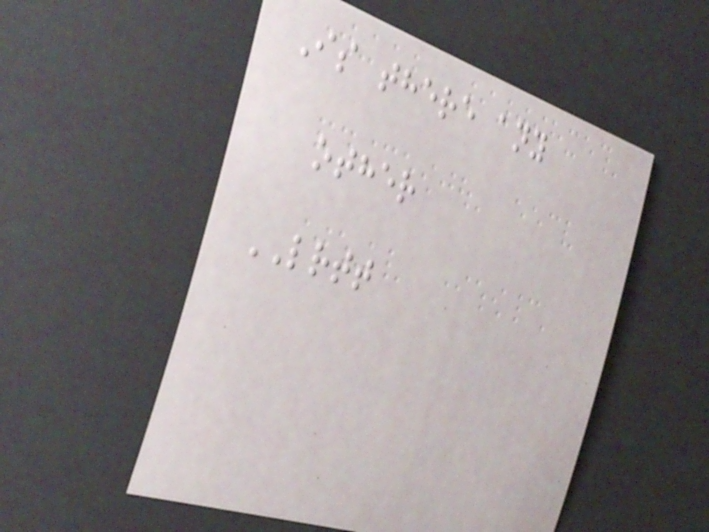Is there any
other
LRTT
